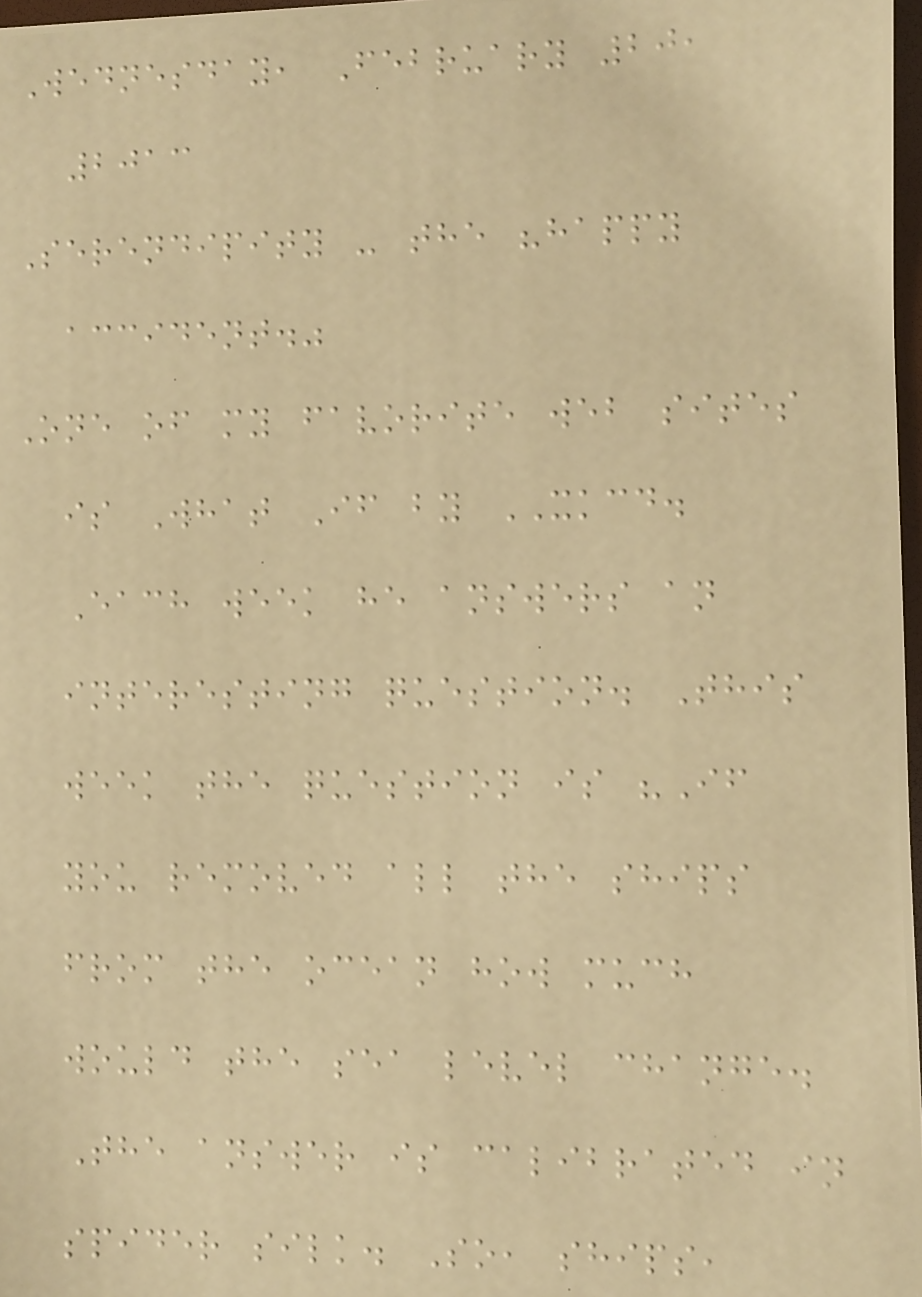Wednesday, February 20,
2013
Serendipity - the "happy
accident."
One of my favorite web sites
is What If by XKCD.
Each week he answers an
interesting question. This
week the question is "If
you removed all the ships
from the ocean how much
would the sea level change.
The answer is calibrated in
spider silk. So, ships,
